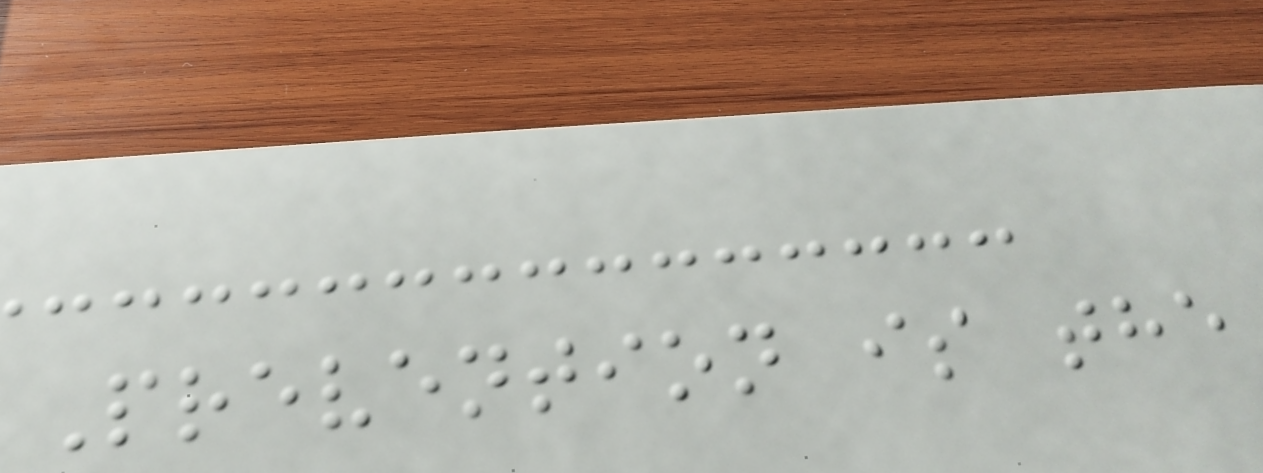Prevention is the
